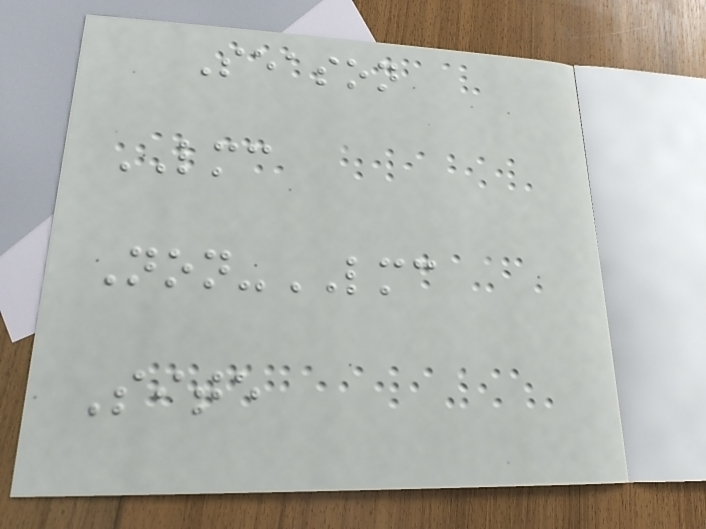Season
LMC
Non-LMC
Site
